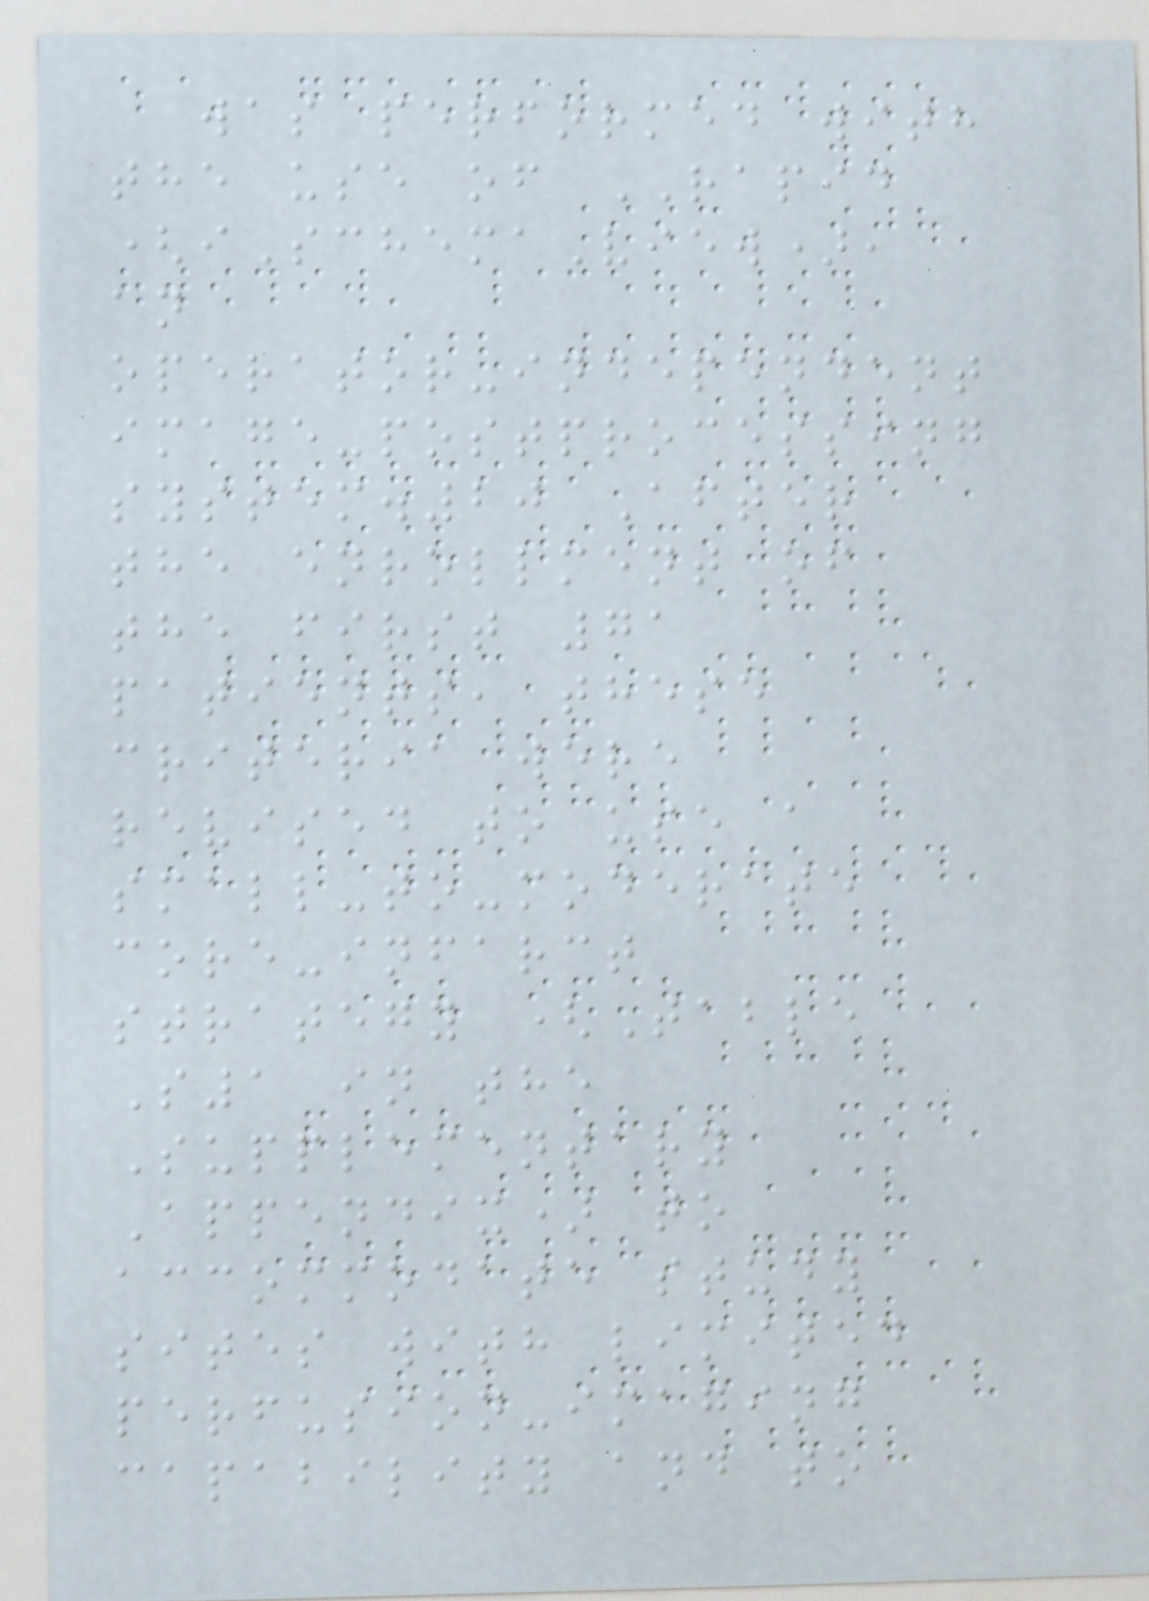was performed with
the use of RAPID
(iSchemaView),
an
operator-independent
image-postprocessing
system.20 After
the enrollment of
the first 71
patients, these
criteria were
revised to use a
small-to-moderate
core-infarct
strategy (Table
S1 in the
Supplementary
Appendix) to
accommodate study
sites with limited
perfusion-imaging
capability and to
